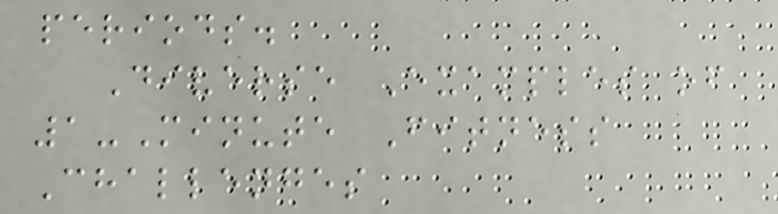periods.
Diverse Examples of
1-Minute Fitness
Challenges
